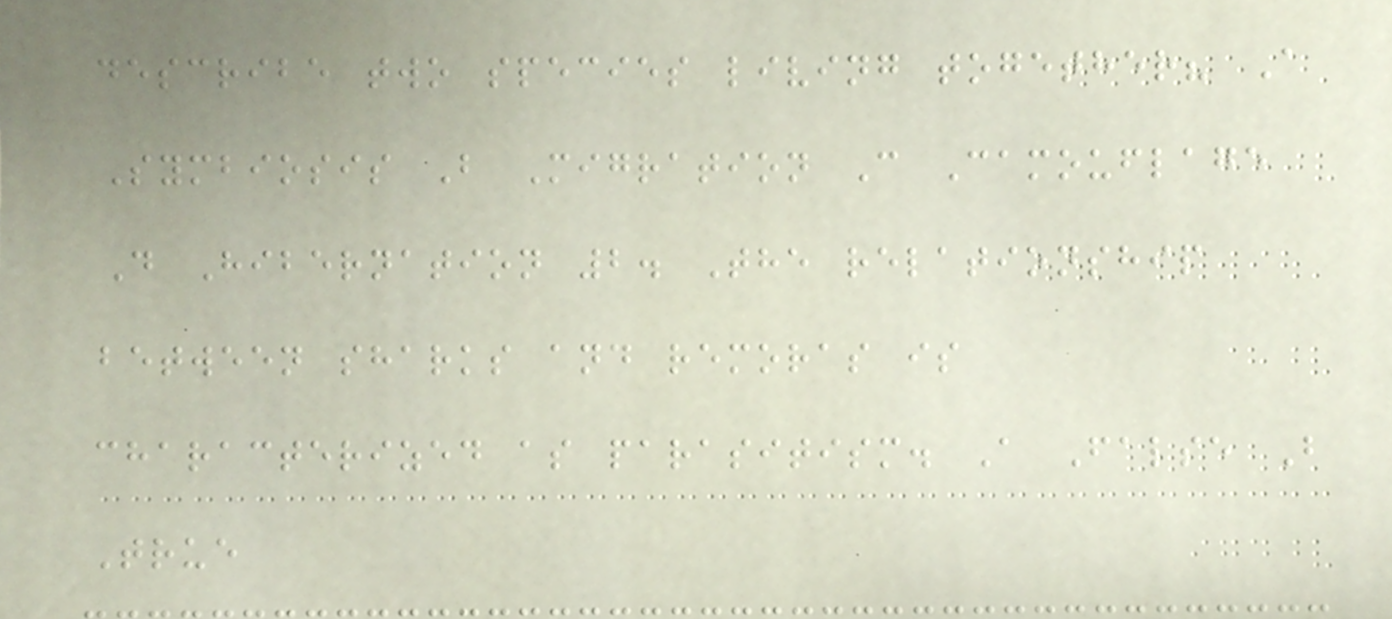describe two species living together? A
Symbiosis B Migration C Camouflage
D Hibernation 2. The relationship
between sharks and remoras is
characterized as parasitism. A False B
True
